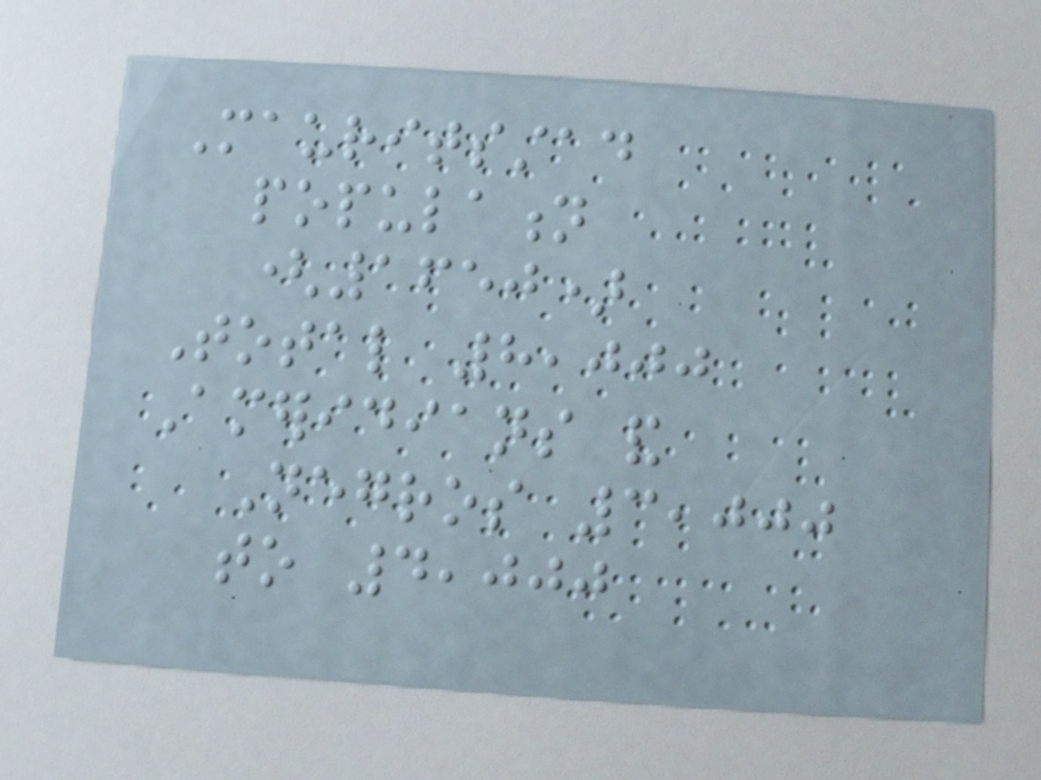Mauritsstad
population
(1650)
Total 8,000
Ameridians and
Negros 3,000
to 4,000
